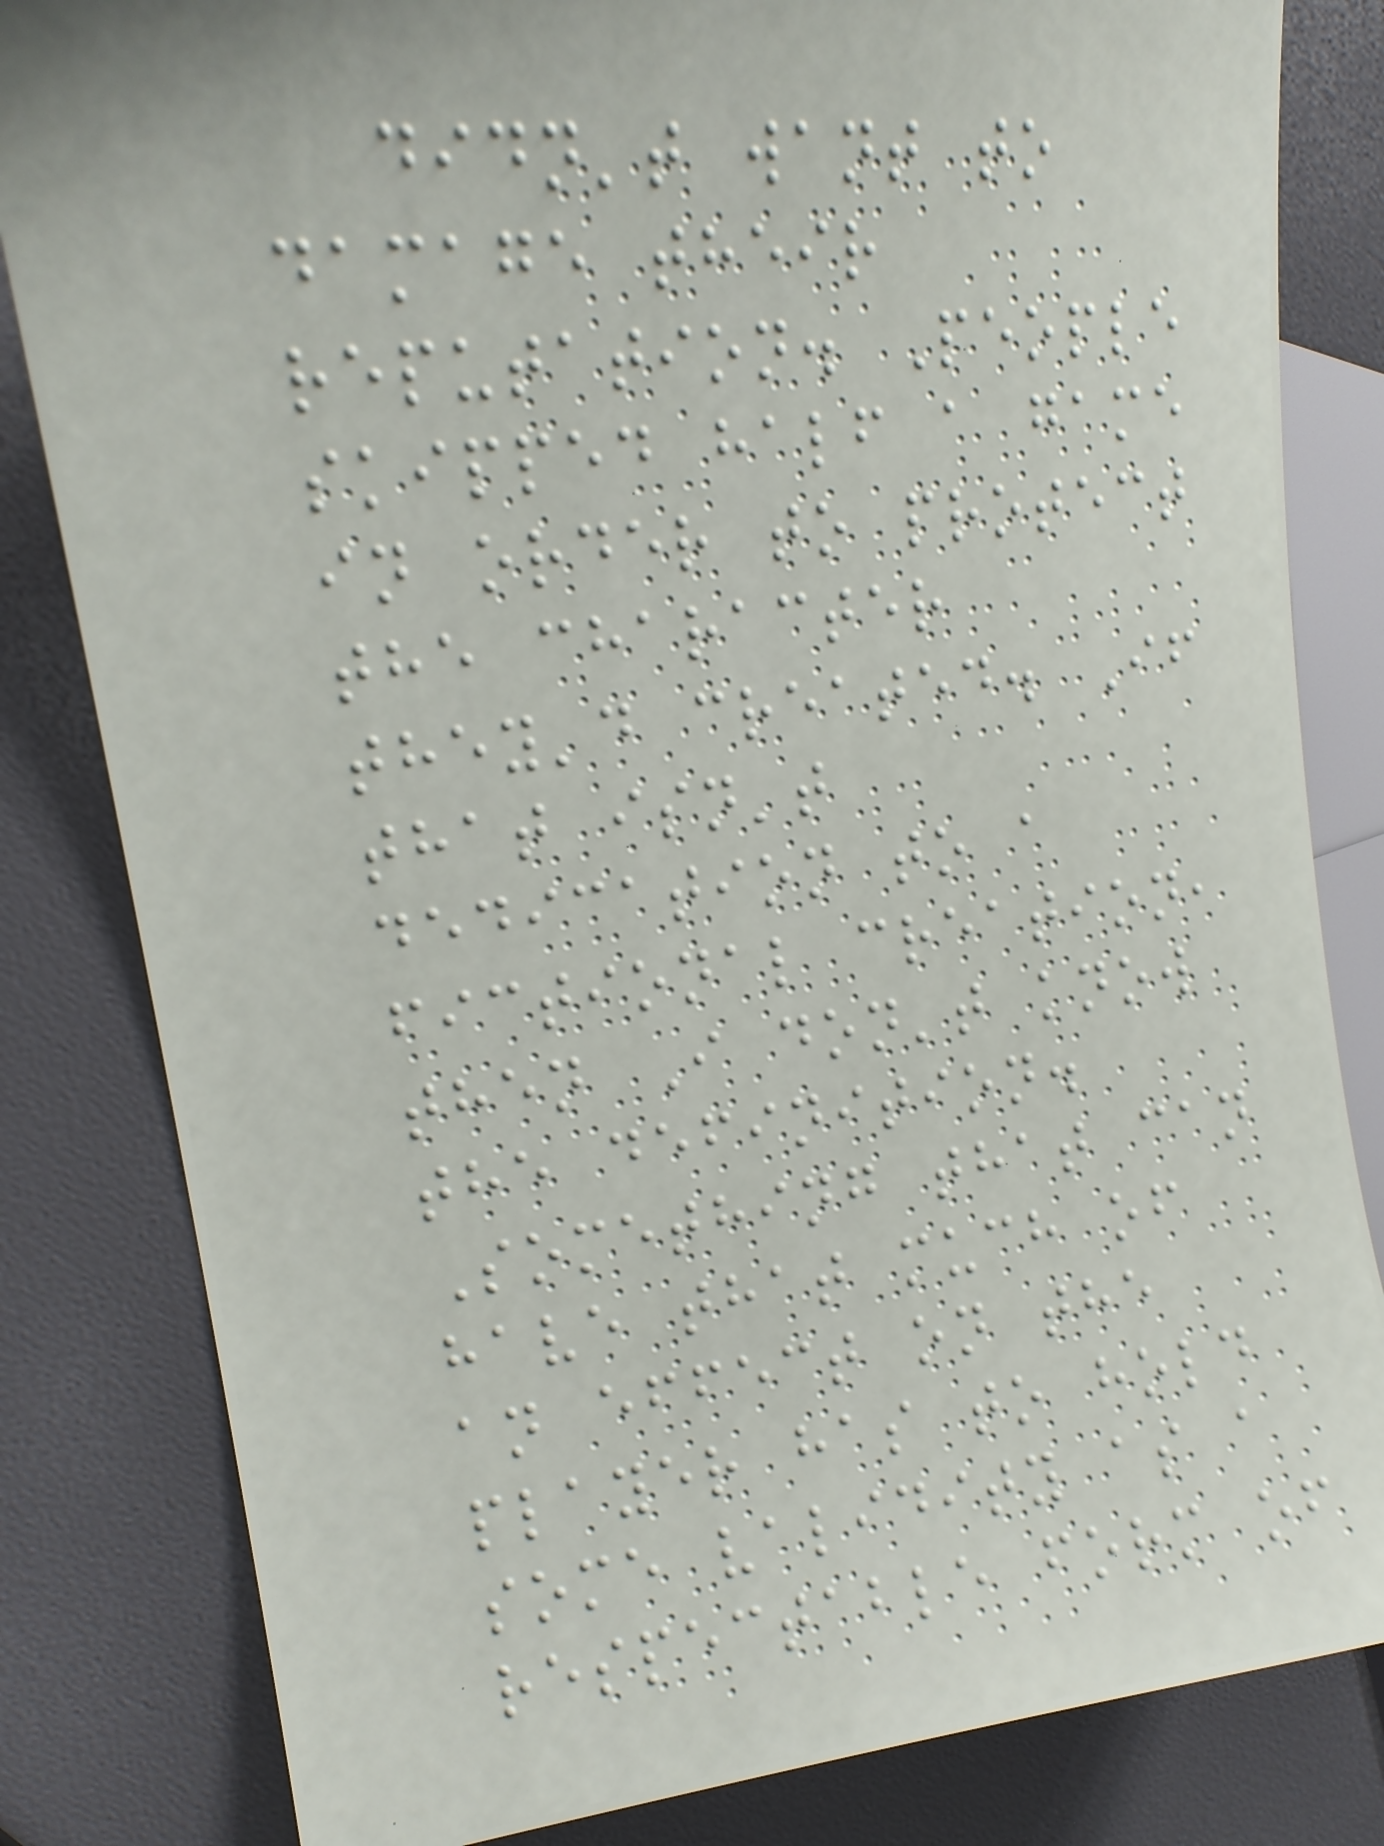didn't want to
damage their
reputation. People
skipped half a game
in order to protect
the character
they'd created. If
that isn't
dedication to a
fictional creation,
then I don't know
the definition.
Something that can
have that much of
an effect on the
player has to hold
some validity as a
respectable form of
